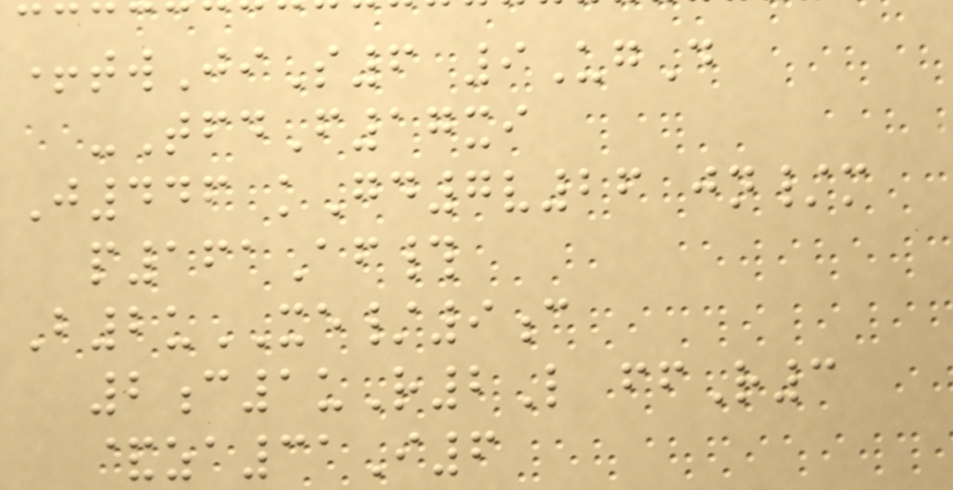+twJiS6 9UgD
-TfdF17xi
J446 kGd7v26 jn/m
p161Af#
B2uXE/9c
2c1uR2L ffR3
&za31I6
